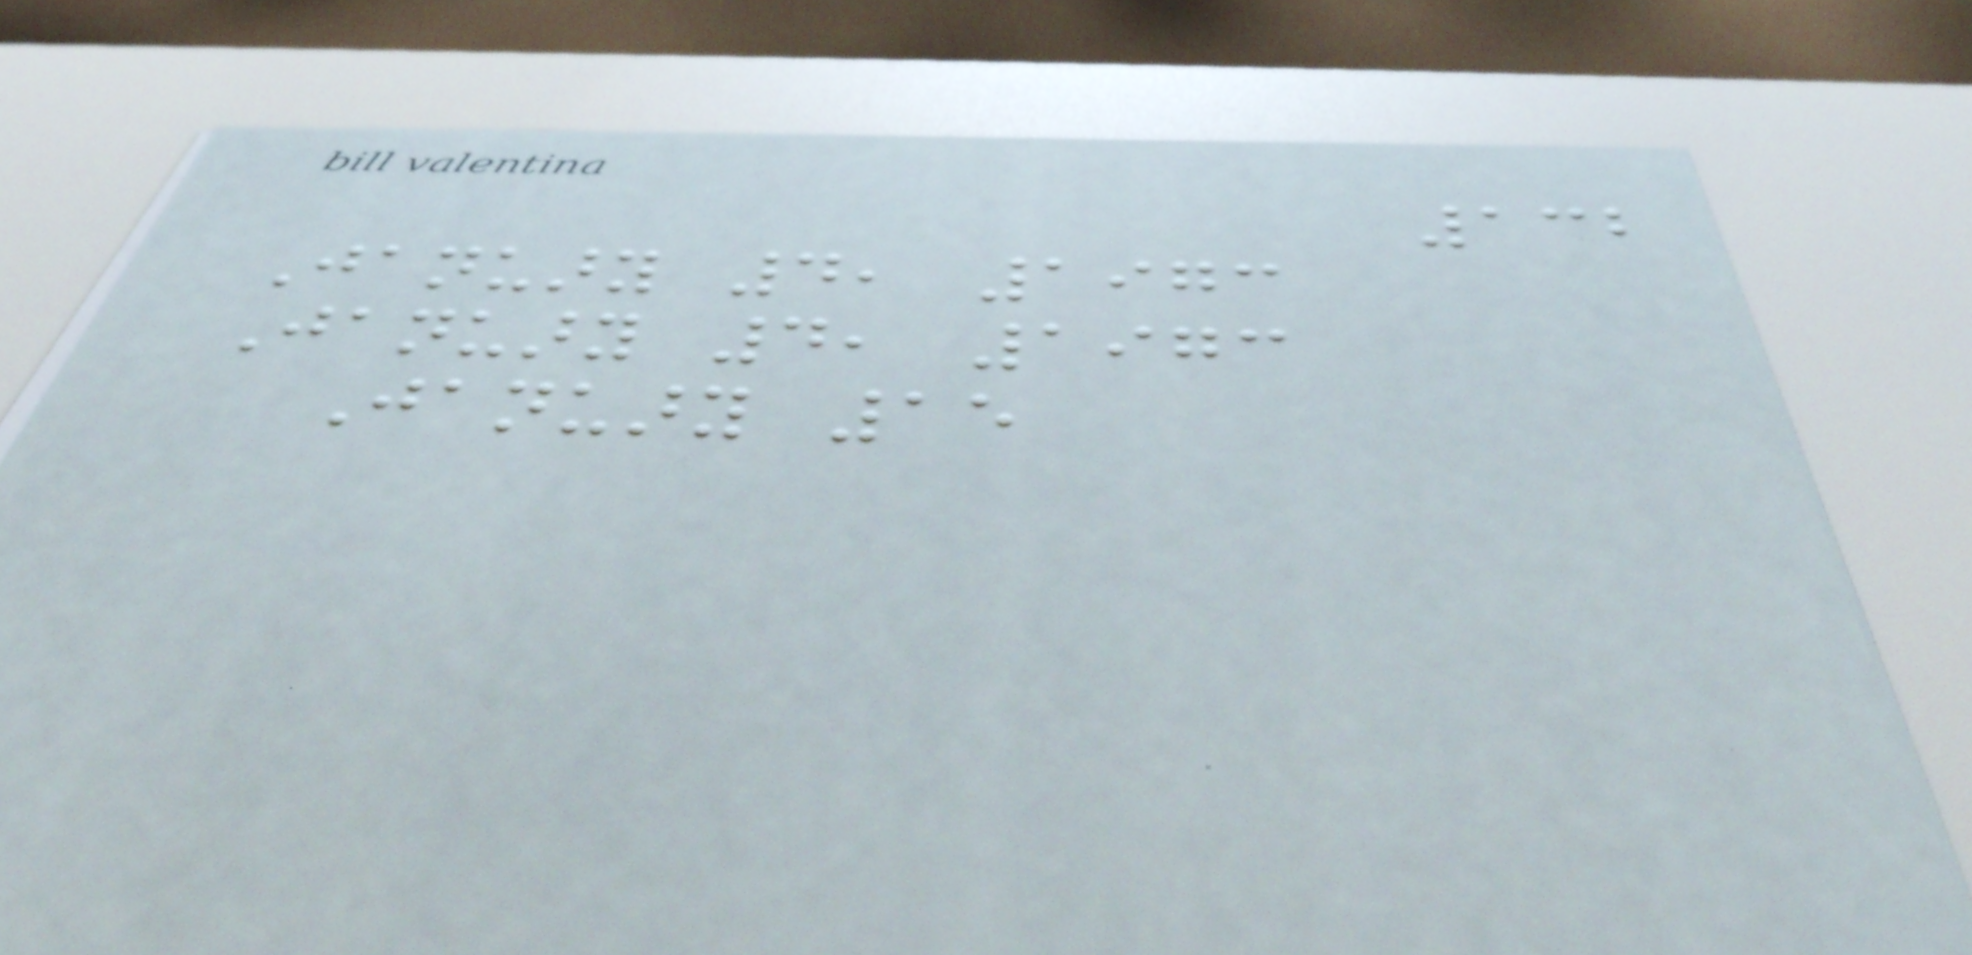132
January 4, 1973
January 4, 1973
January 15
